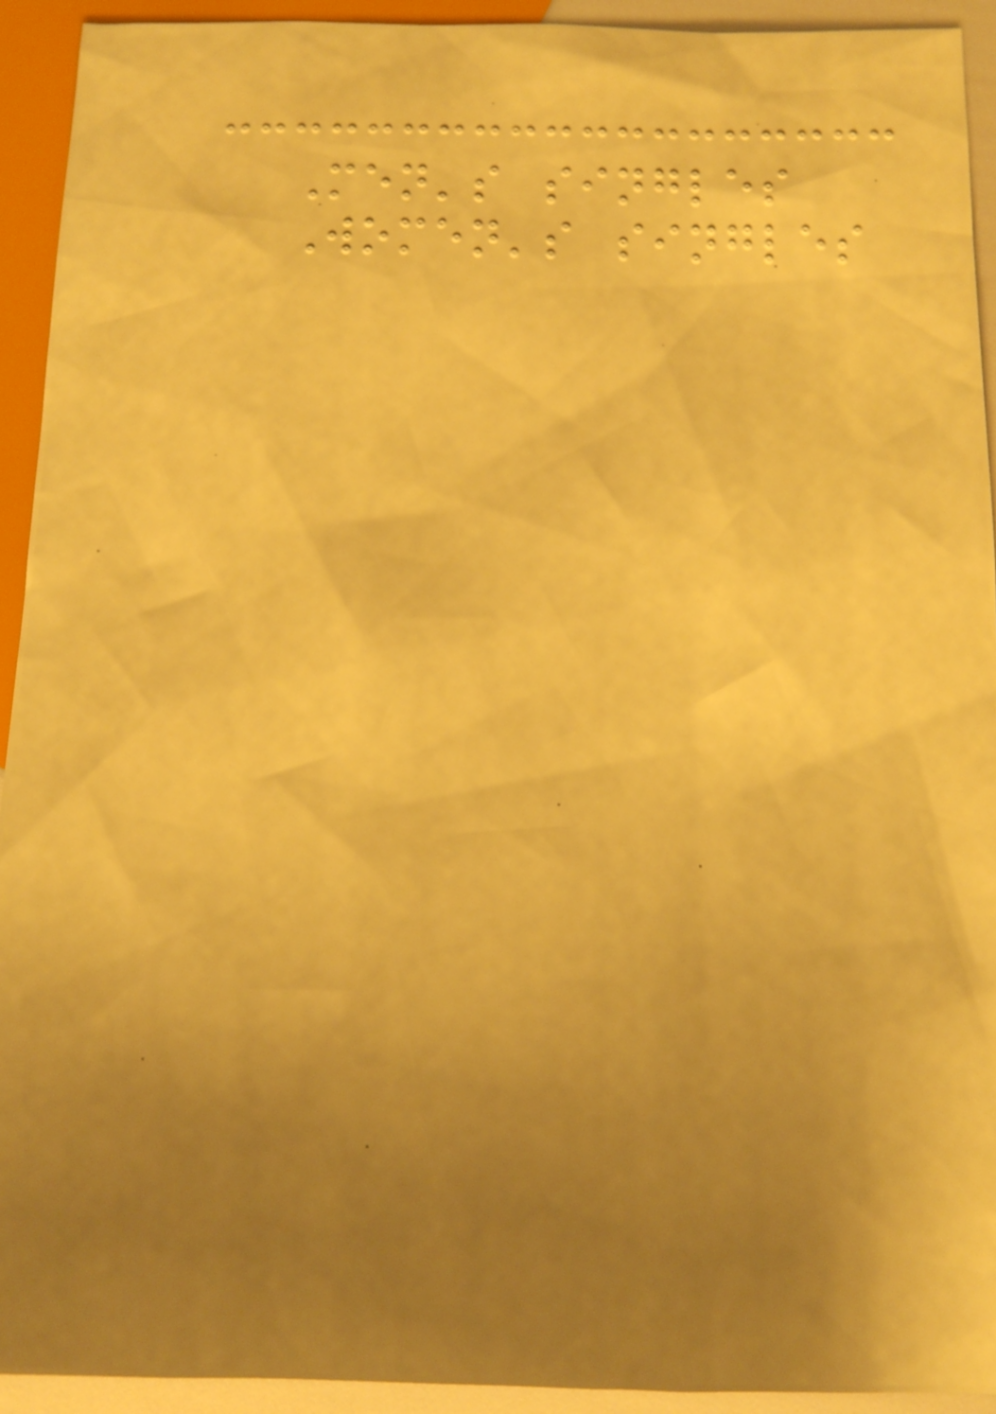Men's singles
Women's singles
